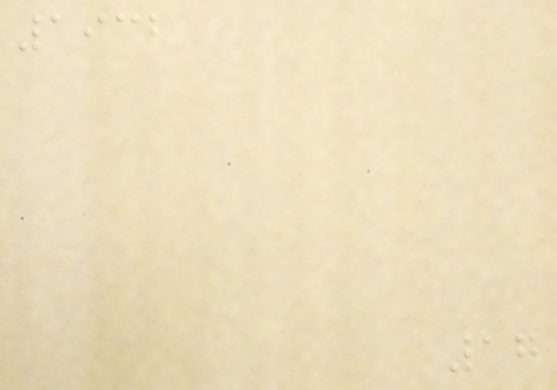1932
17
